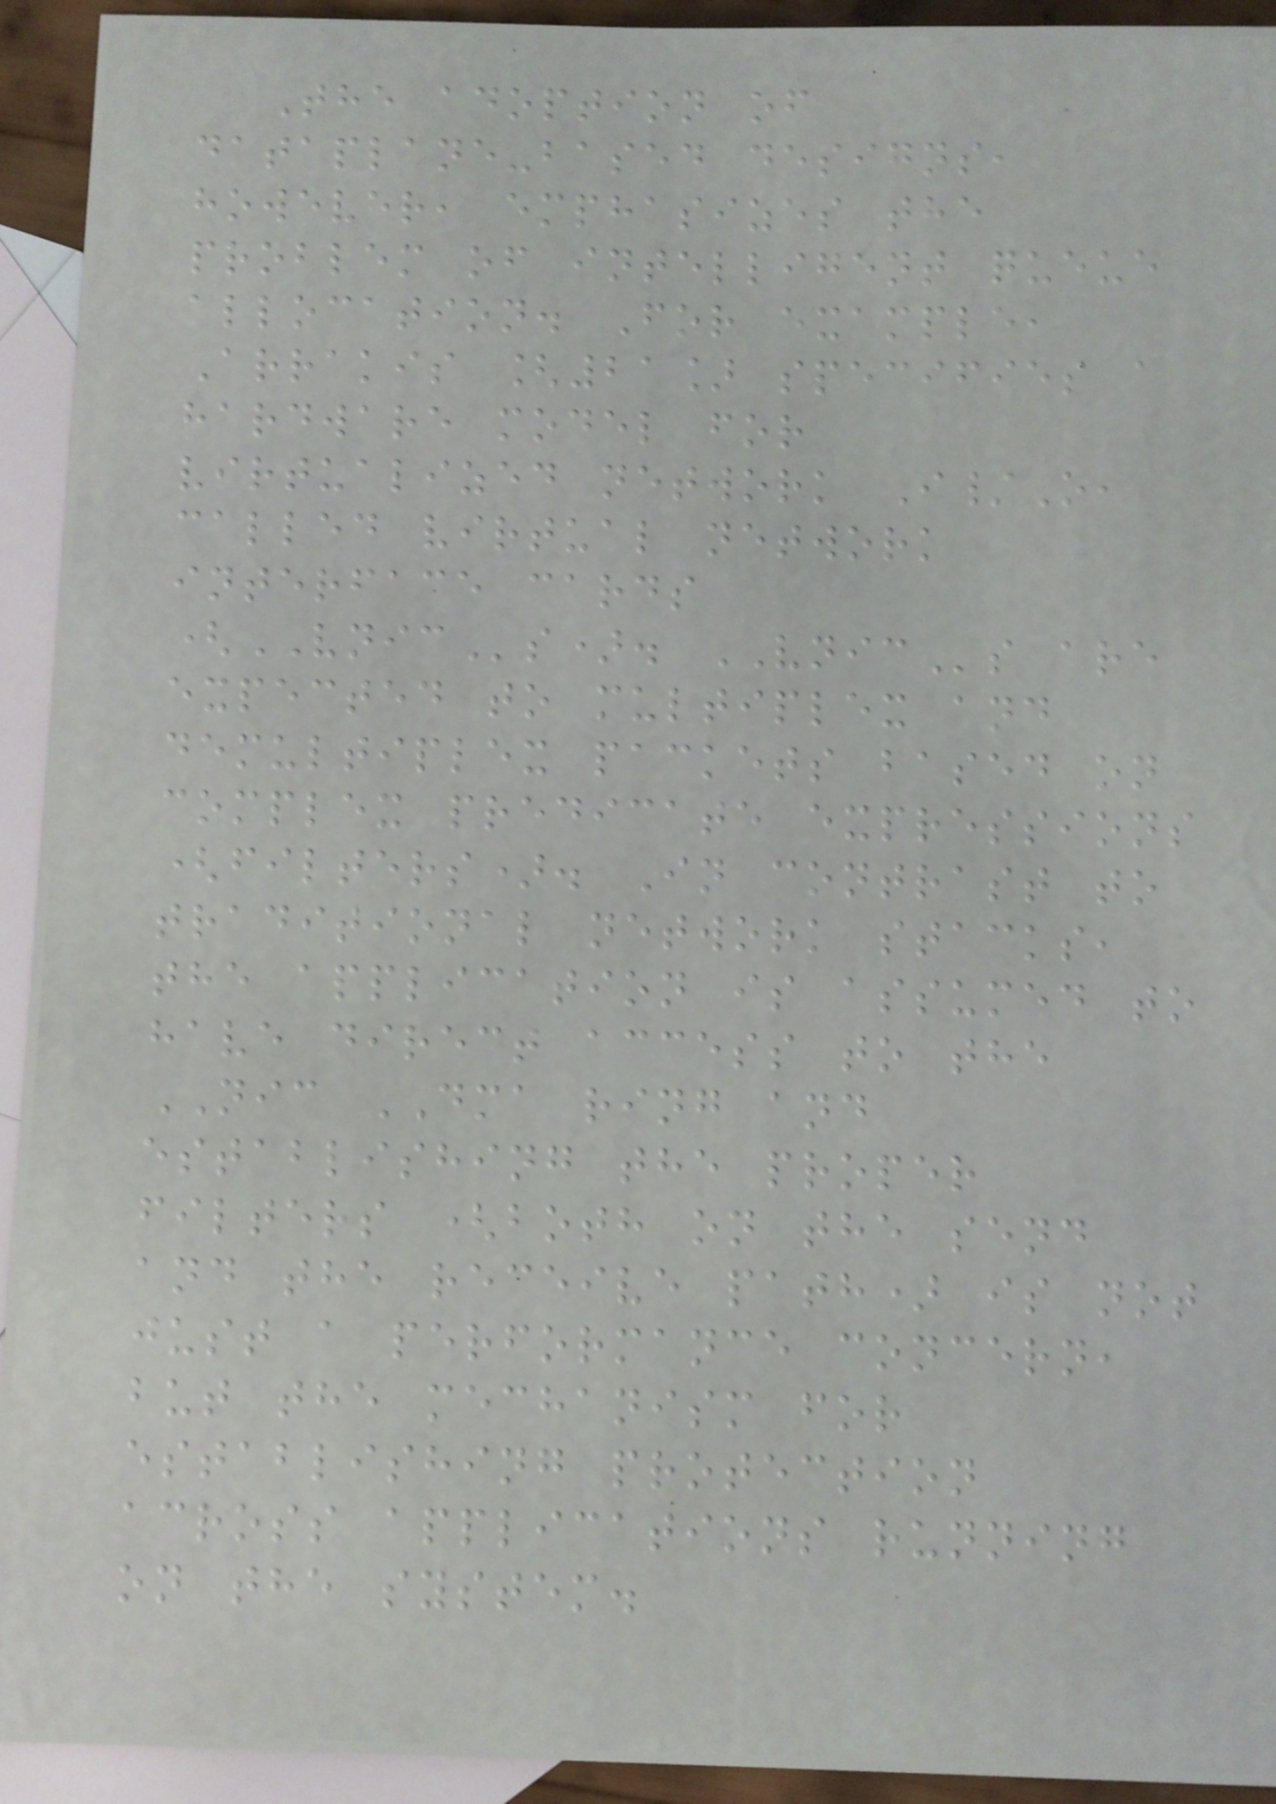The adoption of
dataplane-based designs,
however, emphasizes the
problem of intelligent queue
allocation. For example,
Arrakis [21] specifies a
hardware model for
virtualized network I/O,
called virtual network
interface cards
(VNICs). VNICs are
expected to multiplex and
demultiplex packets based on
complex predicate expressions
(filters). In contrast to
traditional network stacks,
the application is assumed to
have direct access to the
NIC DMA ring and
establishing the proper
filters (both on the send
and the receive path) is not
just a performance concern,
but the mechanism for
establishing protection
across applications running
on the system.
